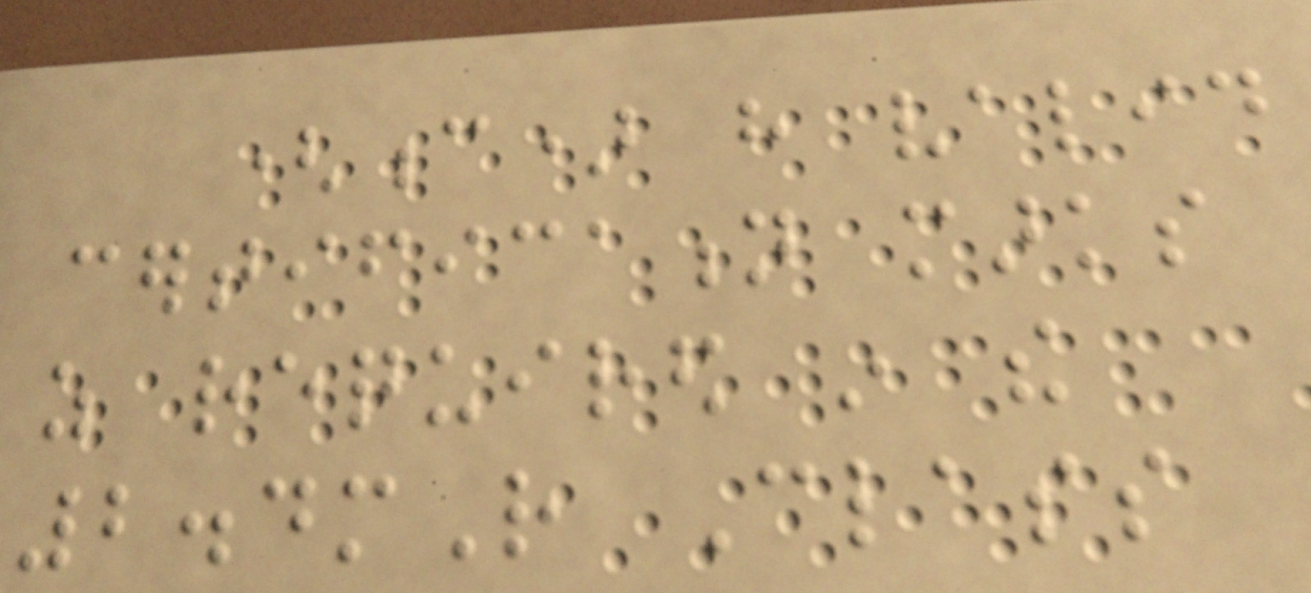(c) have valid
certification marks
as required in the
2.4mR Class
